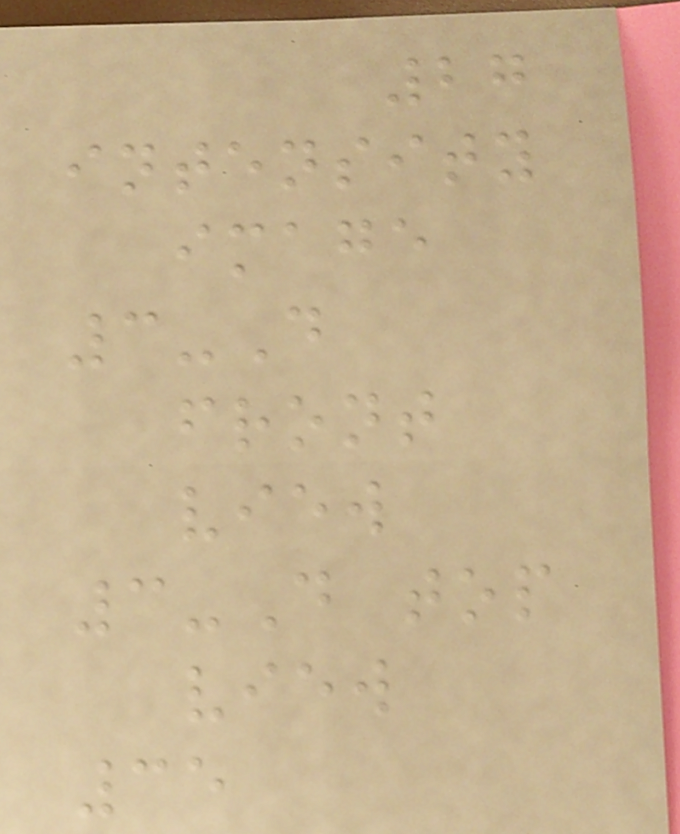27
intensity
image
3-D
front
view
3-D top
view
35
